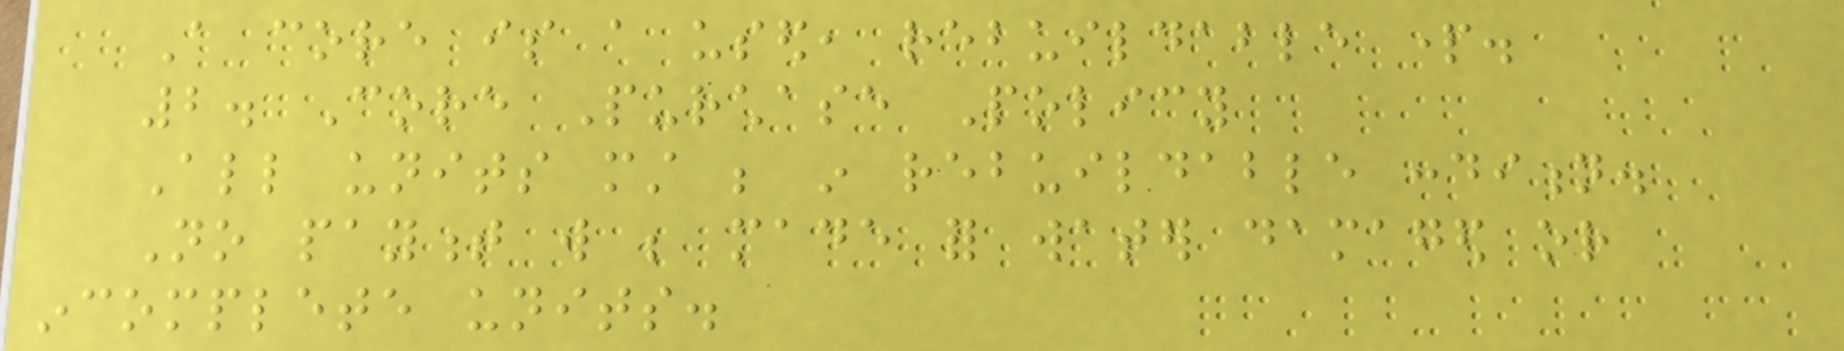A core is a used, rebuildable part.
2. Core Purchase Policy
All units must be in rebuildable condition.
No payment will be made for water damaged or
incomplete units.
